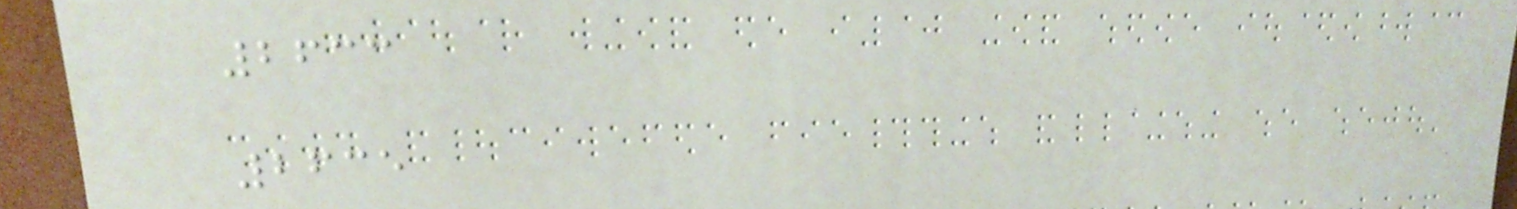2633
2635
